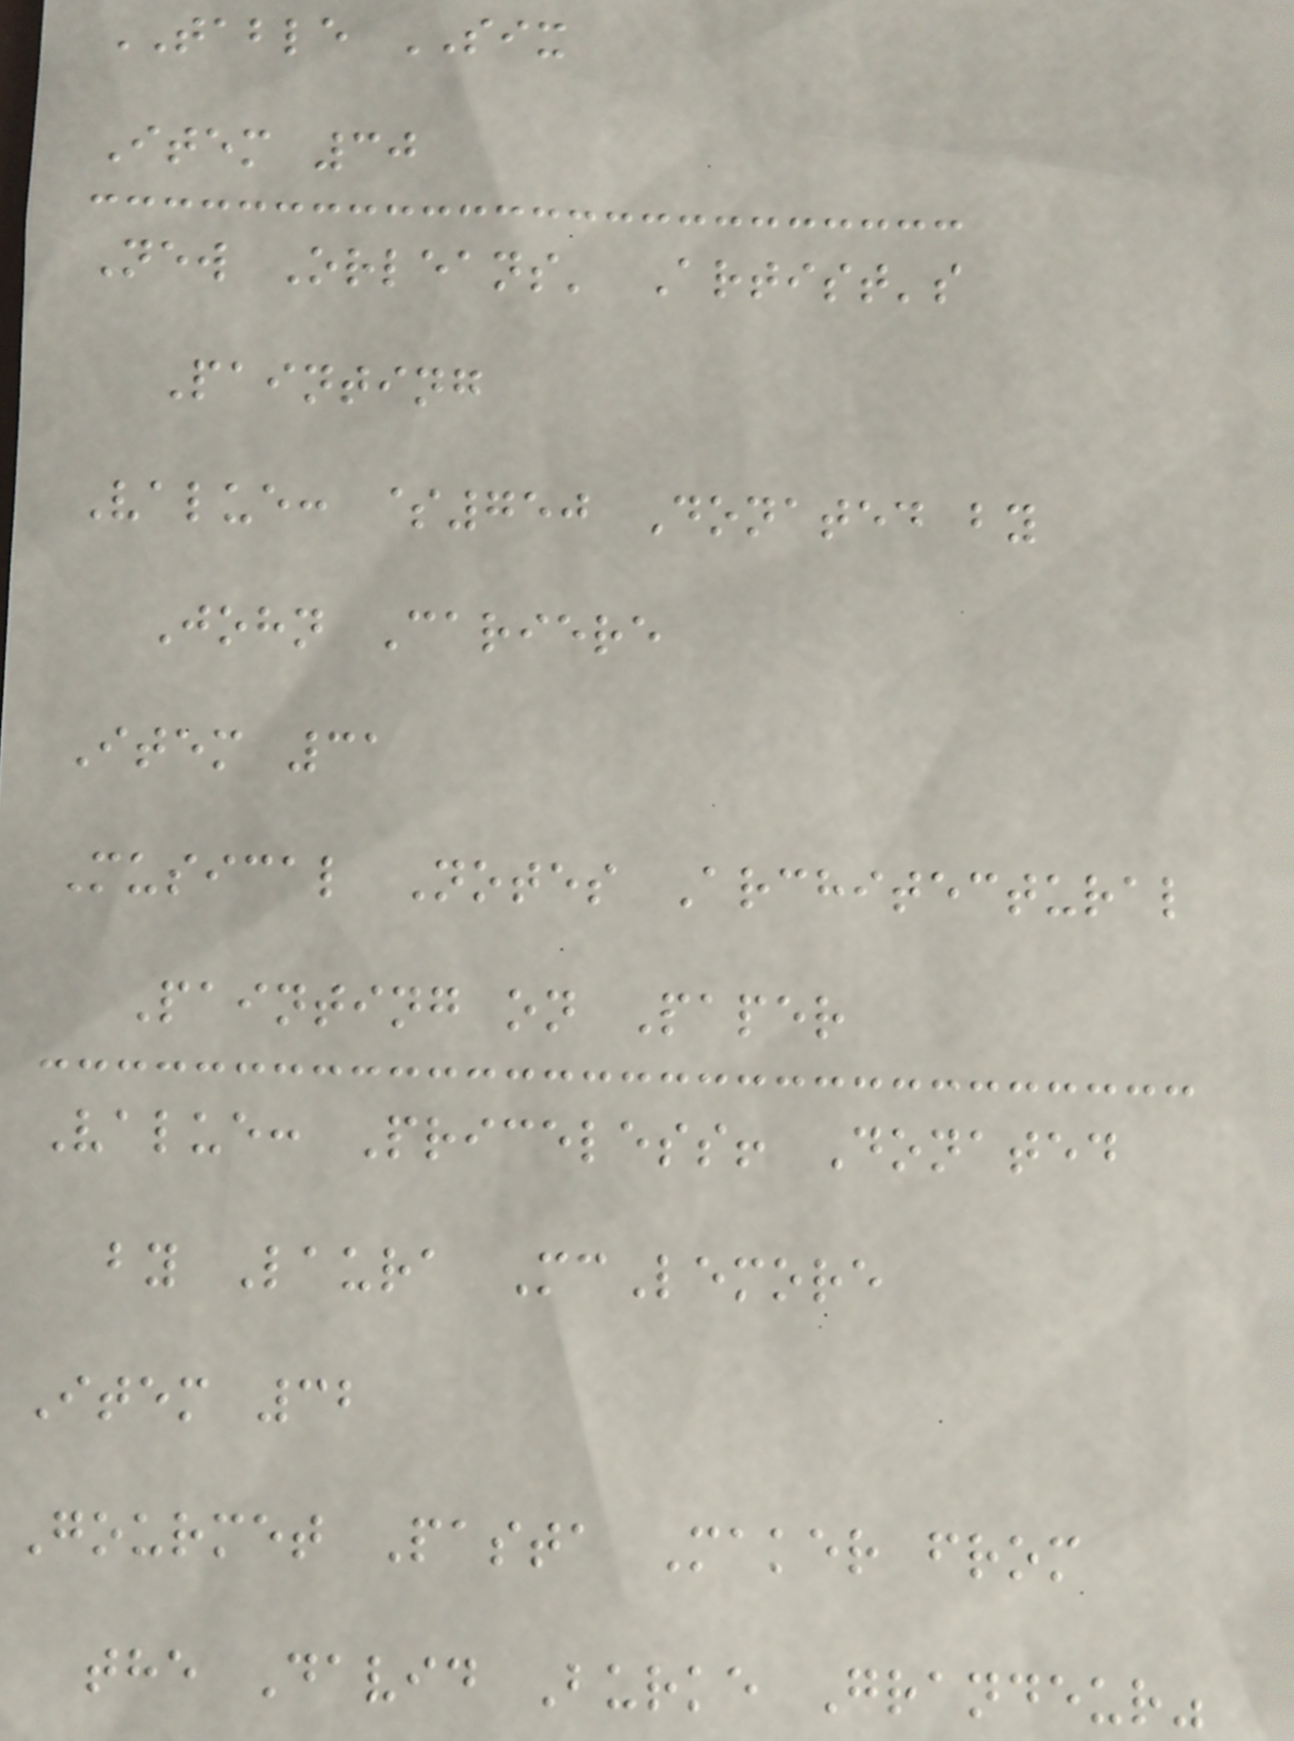TABLE SIX
Item 30
New Orleans' Artist's
Painting
Value: $750 Donated by
John Cariere
Item 31
Musical Notes Architectural
Painting on Paper
Value: Priceless! Donated
by Laura McLemore
Item 32
Gourmet Pasta Maker from
the David Burke Grandeur"
